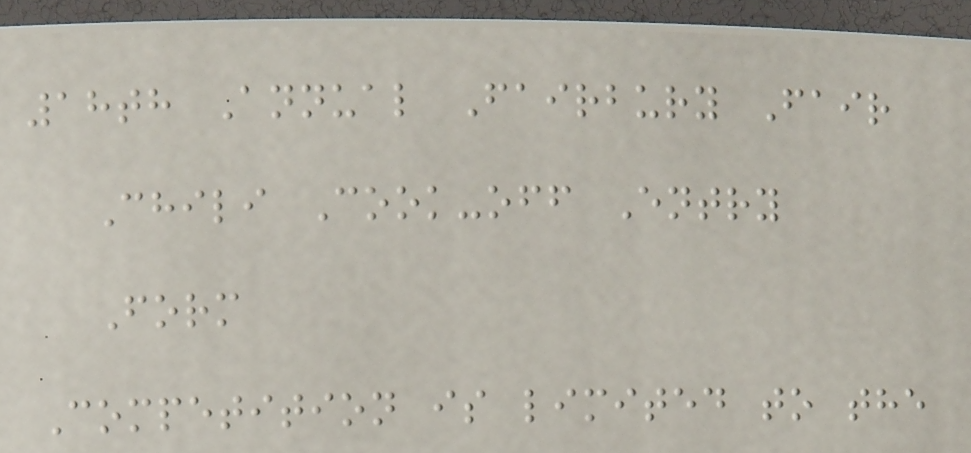18th Annual Fairbury Fair
Chili Cook-off Entry
Form
Competition is limited to the
